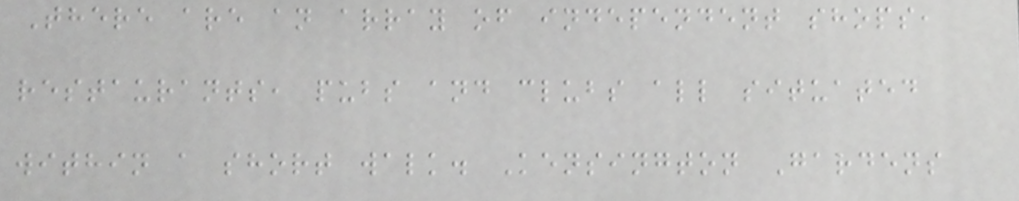There are an array of independent shops,
restaurants, pubs and clubs all situated
within a short walk. Kensington Gardens
